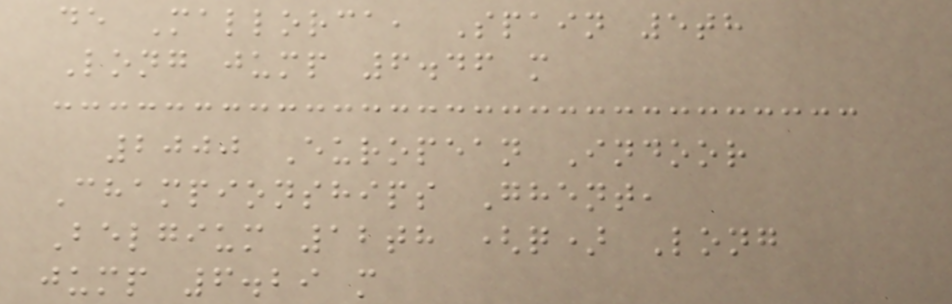de Mallorca, Spain 5th
Long jump 6.46 m
2000 European Indoor
Championships Ghent,
Belgium 12th (q) Long
jump 6.29 m
